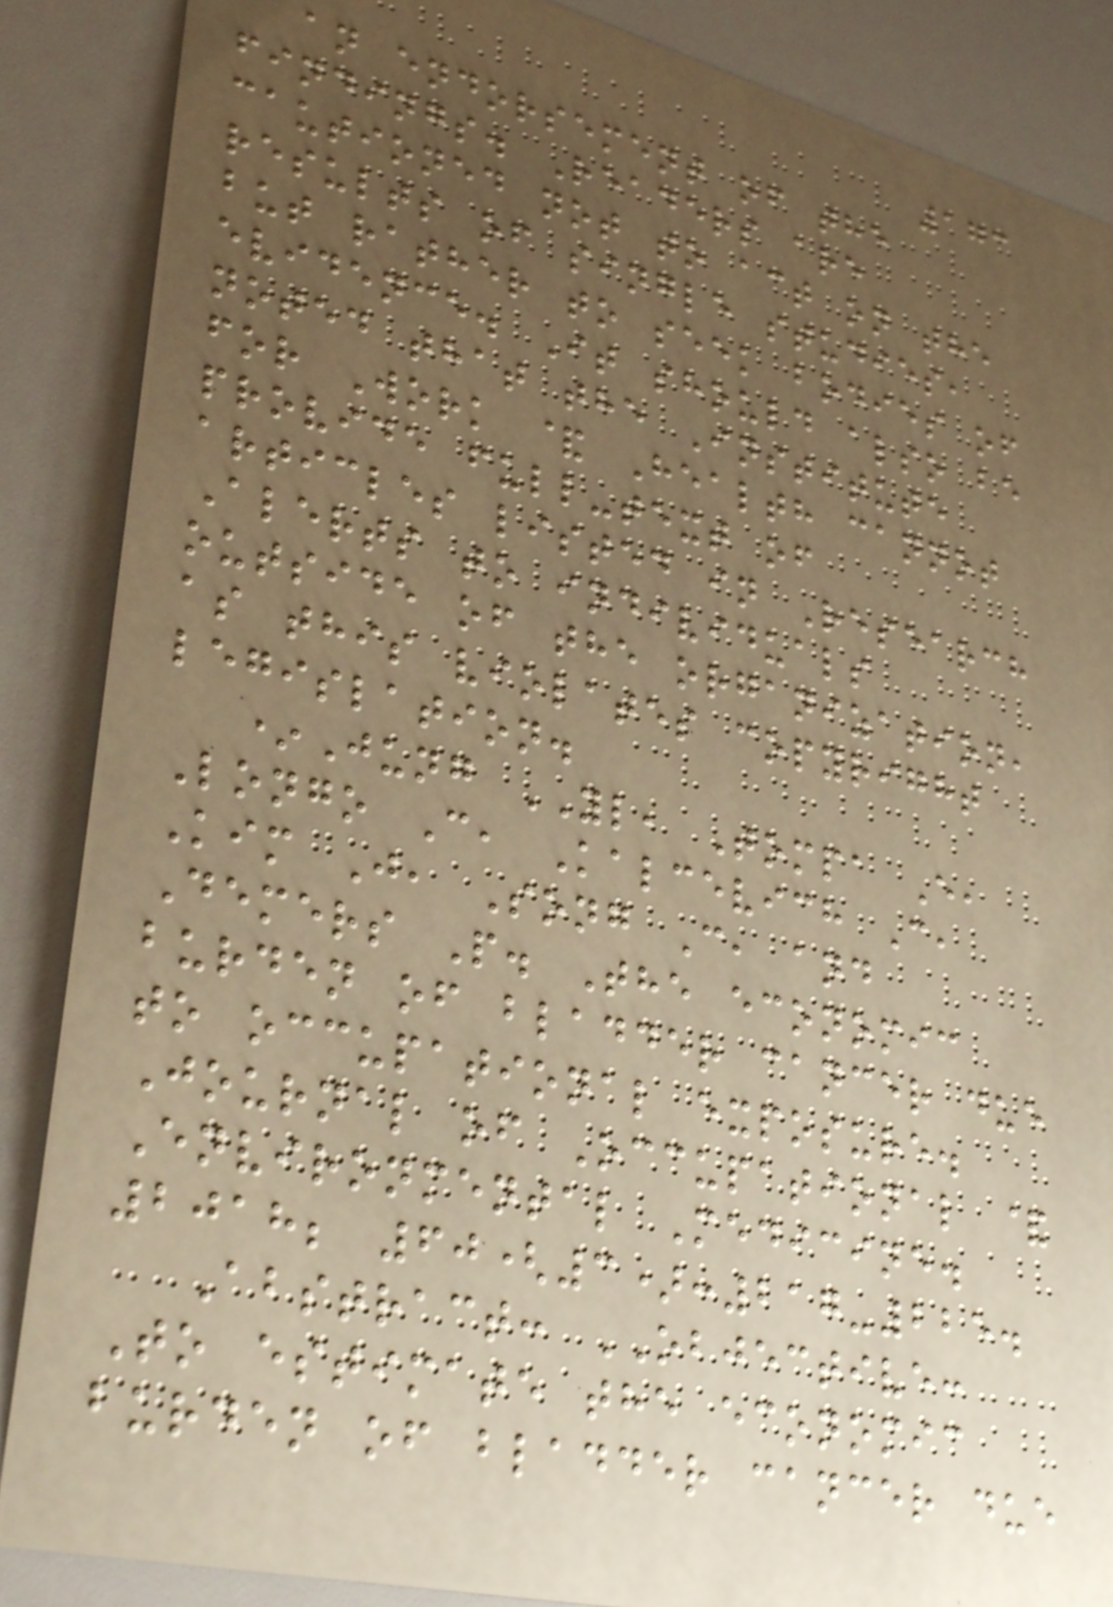173
an endorsement of the
findings. Readers are
cautioned not to act on the
results of single studies,
but rather to seek bodies of
evidence. It should also be
noted that the Institute
for Work & Health cannot
provide full-text of
articles listed in Research
Alerts to individuals
outside of the organization,
as this violates copyright
legislation.
*Jung YL, Tompa E,
Longo C, Kalcevich C,
Kim J, Song C, and
Demers P. The economic
burden of bladder cancer due
to occupational exposure.
Journal of Occupational &
Environmental Medicine.
2018; 60(3):217-225.
Abstract: OBJECTIVE:
To estimate the economic
burden of bladder cancer due
